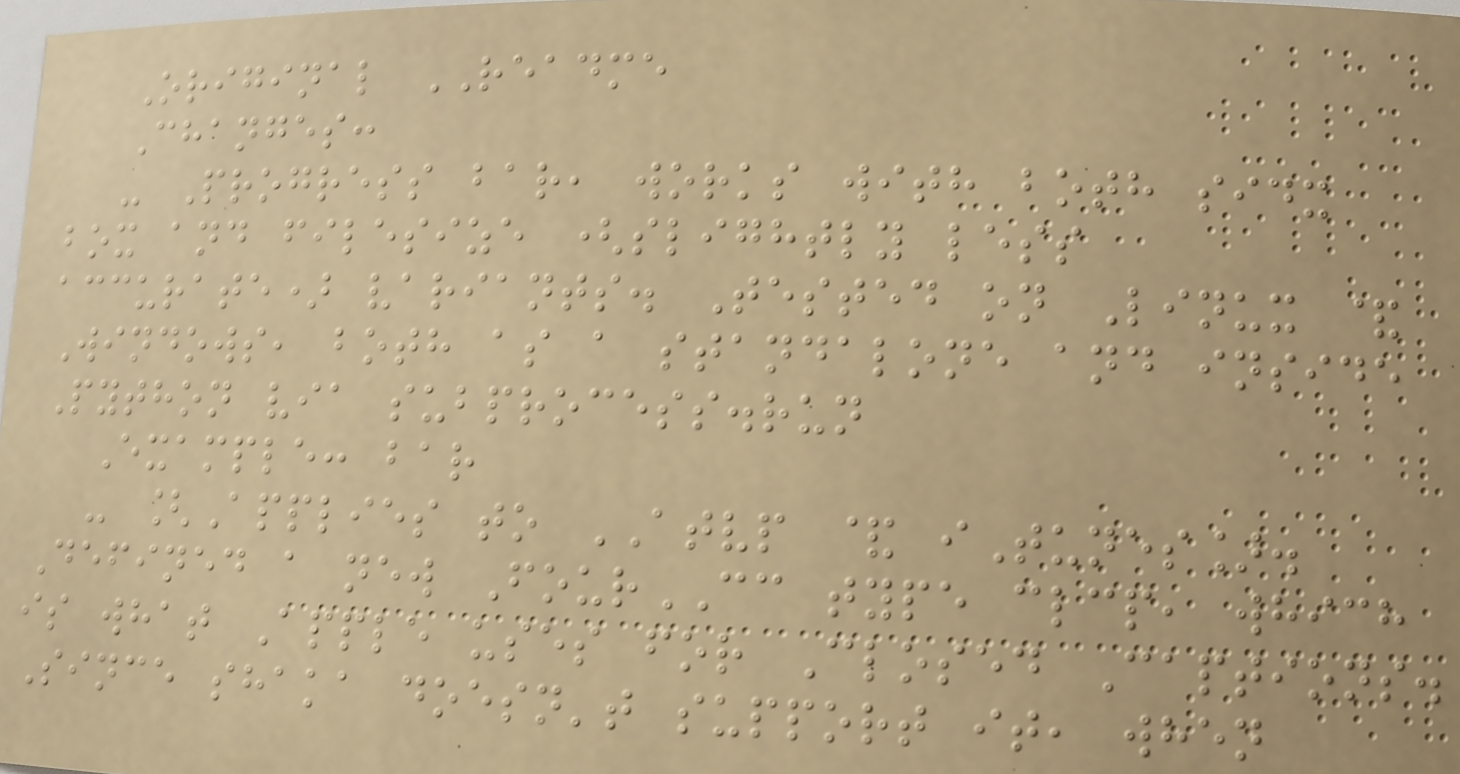Original README
Changes:
- Progress bar, works with both sidx
box and filesize (slightly less
accurate) variants. Tested on Linux &
Windows, both as a standalone and inside
Python via subprocess.run
Example: bar
- [Applies to ATVP & iTunes].
Defined a new FourCC type clcp, which
is what Apple uses for Closed Captions.
Since shaka doesn't support it, when
